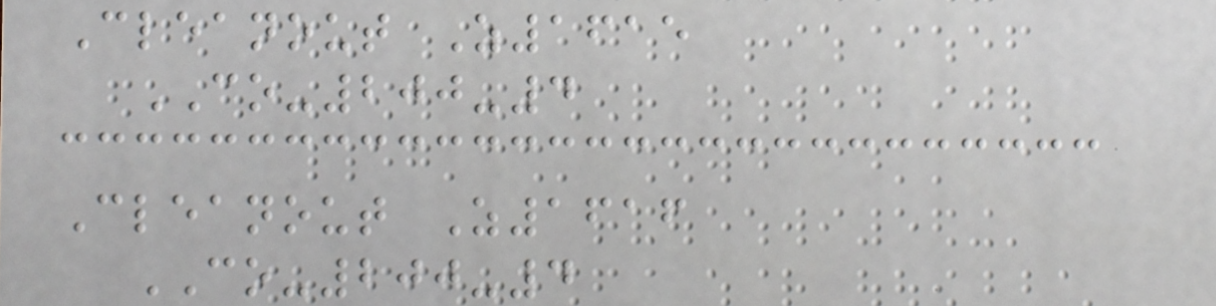Cleanout Z1615
CO-200-4
Cleanout Z1616
CO-200-4
